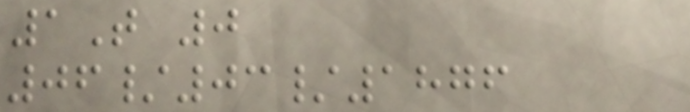1T 0
06/03/1876
